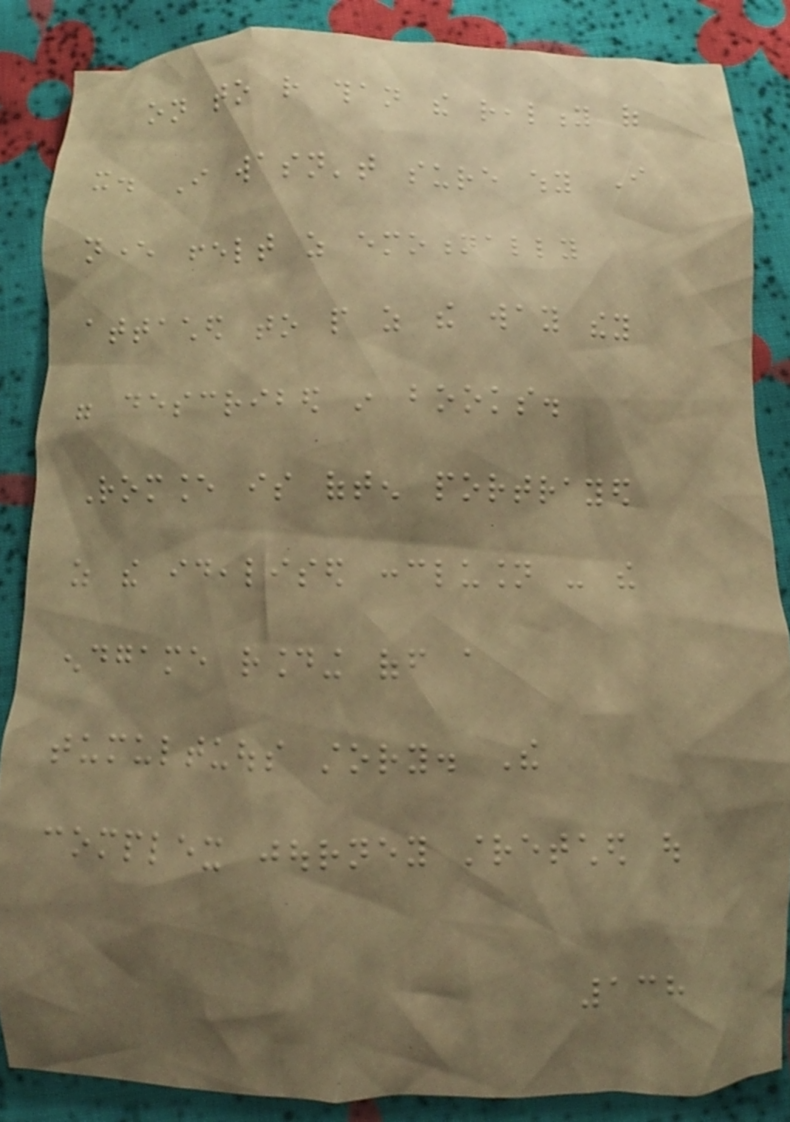on to rather than the reality of
it. I wasn't sure why I
never felt as emotionally
attached to people as the way they
were described in books.
Romance is often portrayed
as the idealised conclusion - the
endgame rounding off a
tumultuous story. The
complex journey stretched out
138
